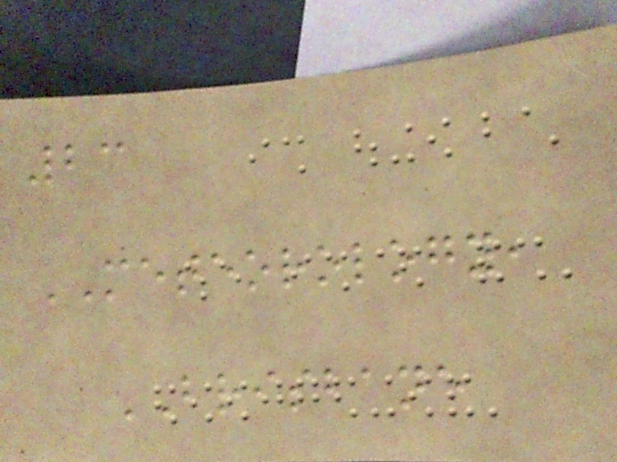23
METEOROLOGY,
BRISBANE
